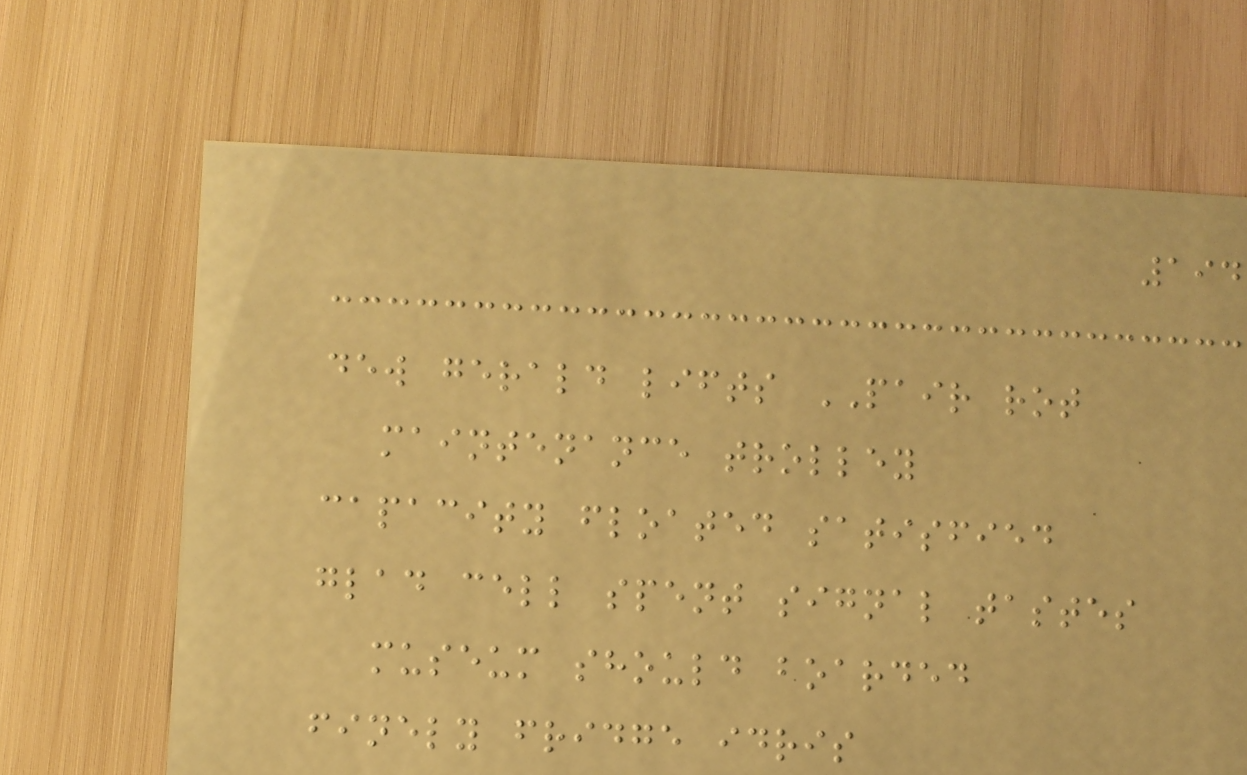194
dew gerald lifts PAIR rot
maintenance trolley
capacity floated satisfied
glad cell spent signal tastes
museum should boarded
finely fridge idris
